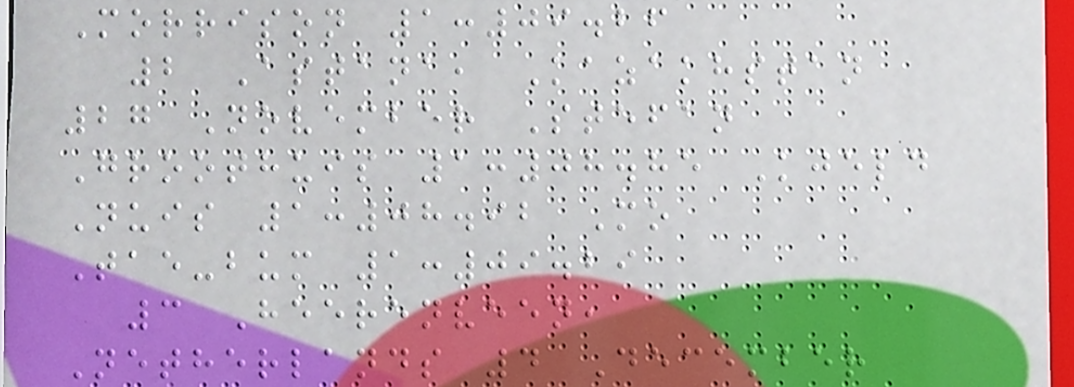Morrison 1:09.26
2 Astana, Kazakhstan
27 November Stefan
Groothuis 1:08.85 Kjeld
Nuis 1:08.92 Mo
Tae-bum 1:09.29
3 Heerenveen,
Netherlands 4 December
